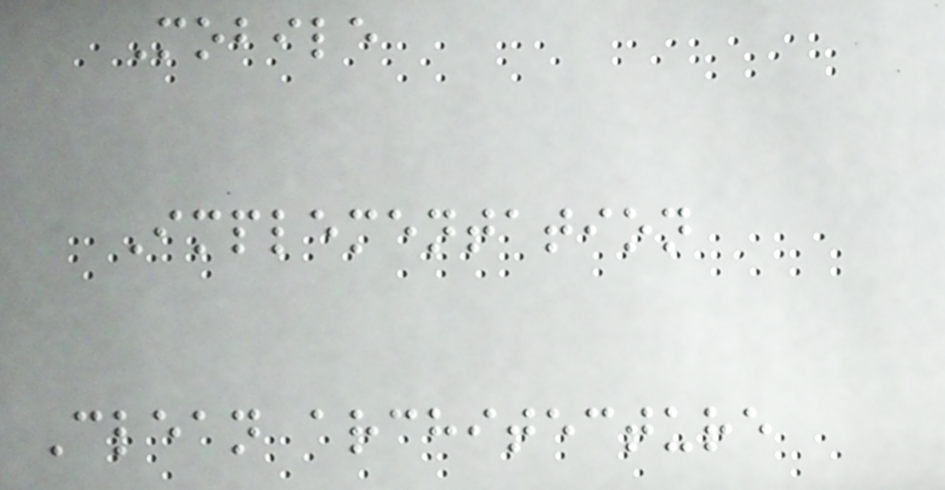Mobile
Implementation
Clean architecture
